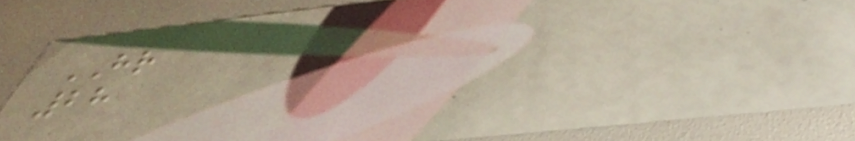HR
28
